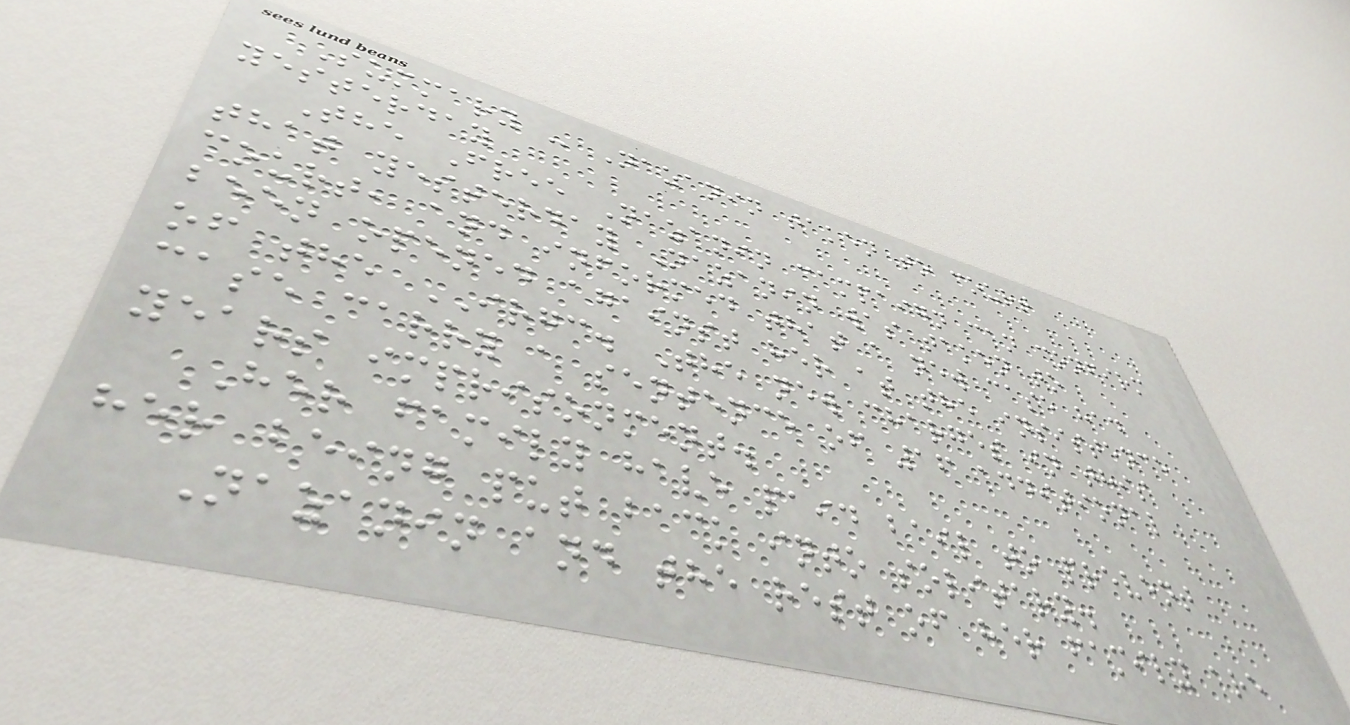Summary - Nazanin taken to court
yesterday
The Free Nazanin campaign can confirm
that yesterday Nazanin was taken to
court, and informed that a new case had
been opened against her at the insistence
of the IRGC. The new charges in this
case carry a sentence of 16 additional
years imprisonment.
Her family have paid bail to prevent
her being put back into solitary.
Nazanin and the rest of her family are
